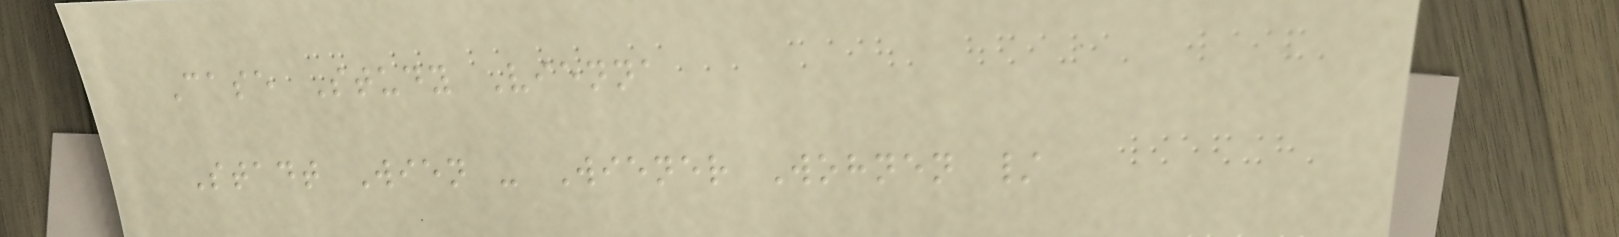Case Study Vienna
Stadt Wien - Wiener Wohnen /
